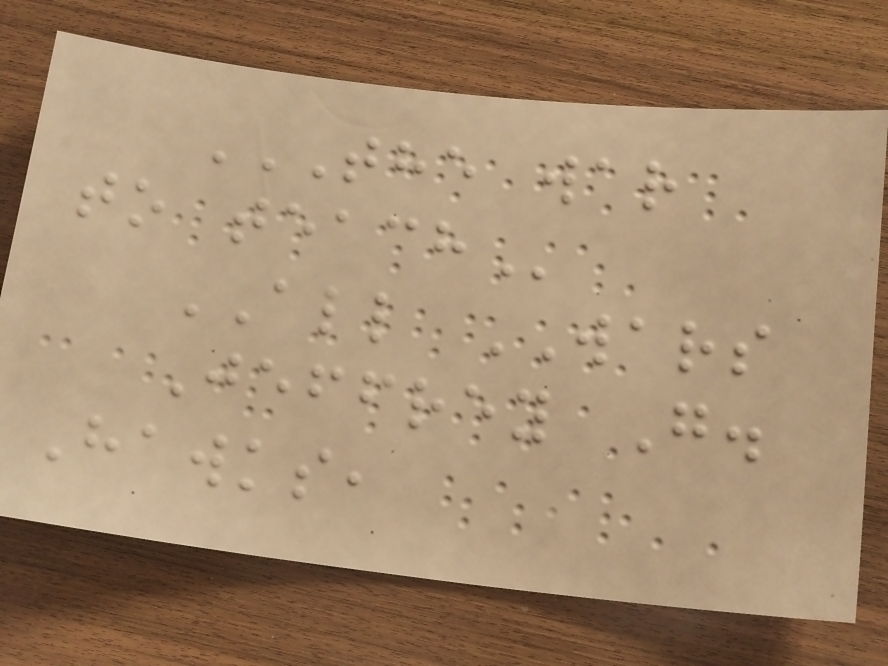THE WAR
TO TEACH
ALL WARS
Jeffrey G.
Hawks,
